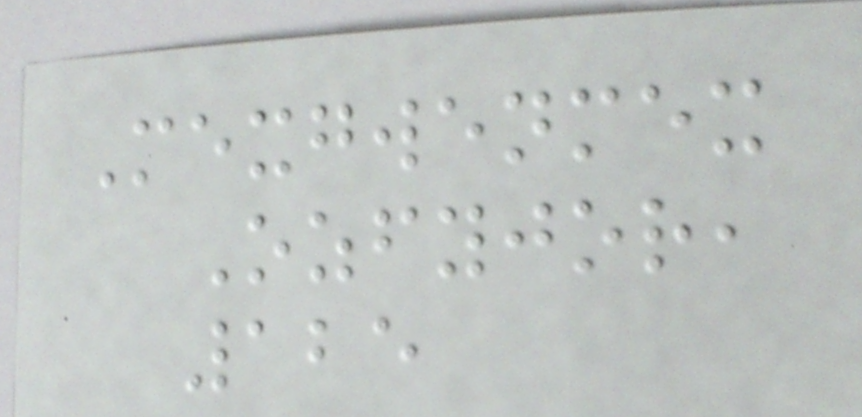Mexgwenmex
Ozfyjor,
125
